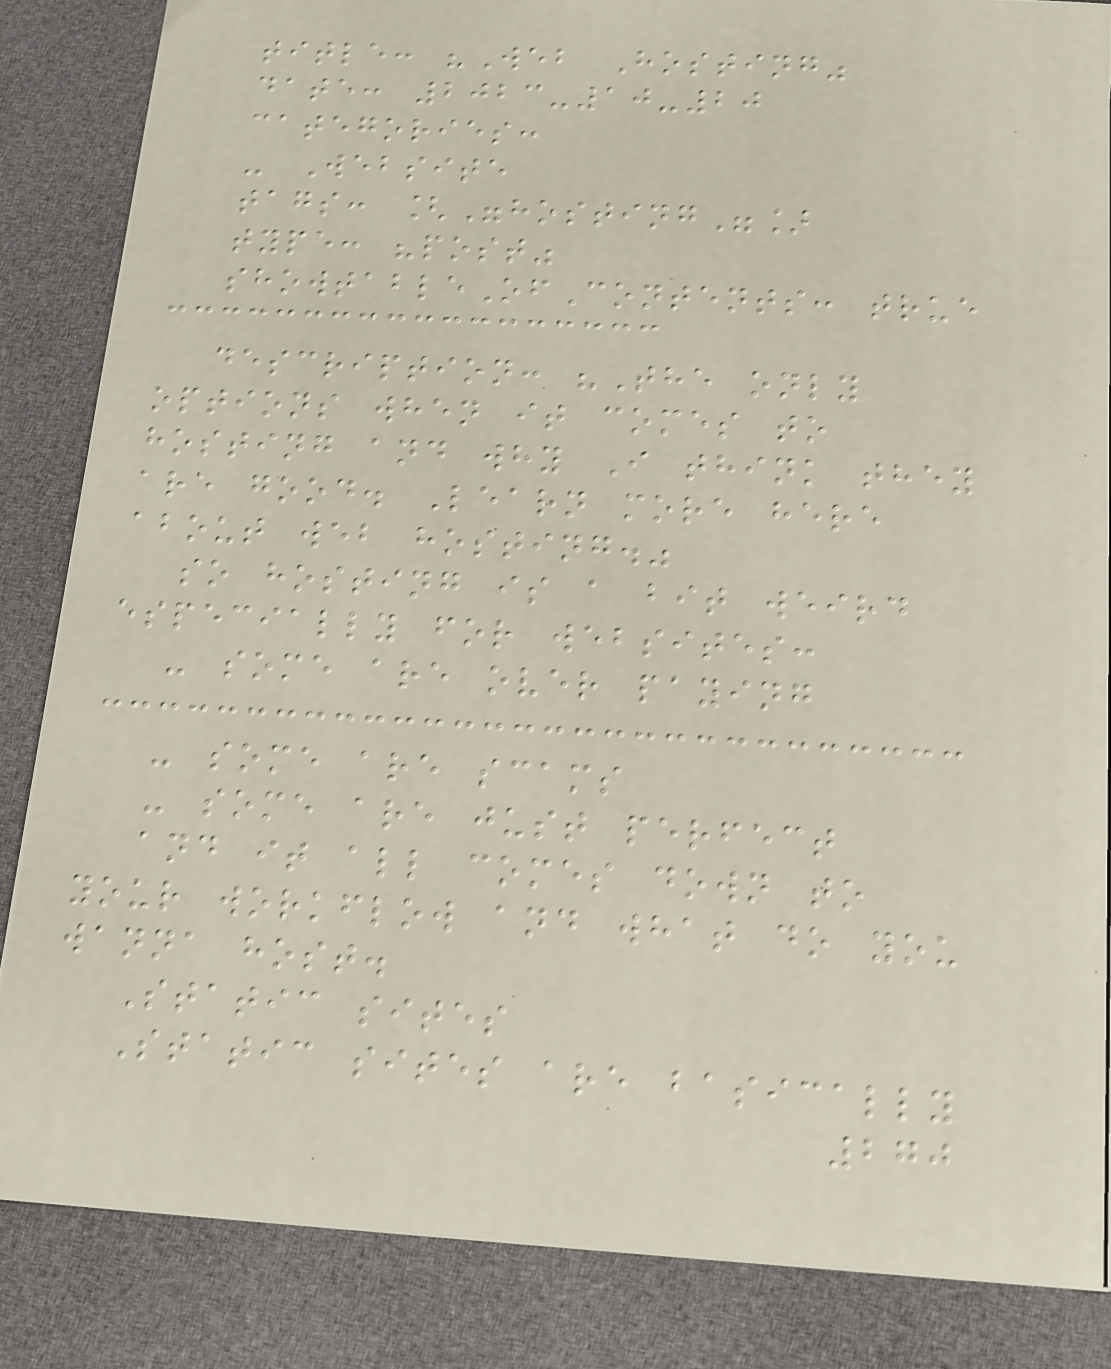title: "Web Hosting"
date: 2023-10-20
categories:
- Website
tags: ["hosting"]
type: "post"
showtableOfContents: true
description: "The only
options when it comes to
hosting and why I think they
are good. Learn more here
about web hosting."
so hosting is a bit weird
especially for websites:
- some are over paying
- some are scams
- some are just perfect
and it all comes down to
your workflow and what do you
wanna host.
Static sites
Static sites are basically
270
